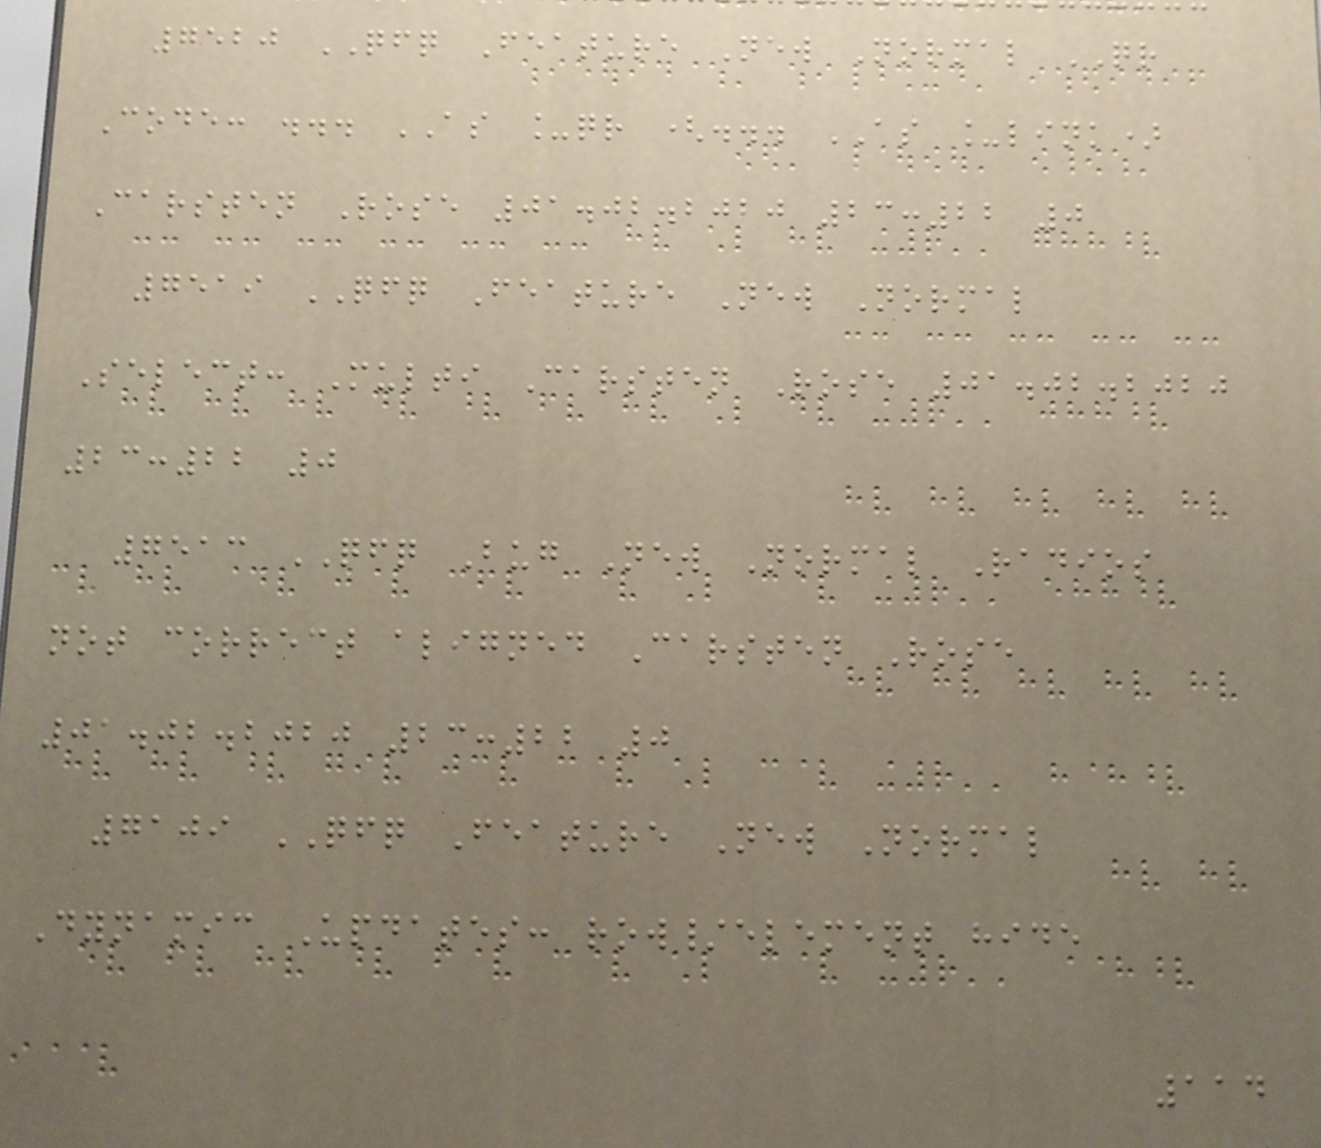7520 QFQ Feature New Normal QR
Code: ... AS _qr (... AS _link)
Carsten Rose 01.02.2020 23:22 0
7519 QFQ Feature New Normal
Select: Multi Carsten Rose 01.02.2020
23:22 0
7513 QFQ Bug New Normal Radios
not correct aligned Carsten Rose
01.02.2020 23:22 0
7109 QFQ Feature New Normal
Dynamic Updates: row/element hide
114
